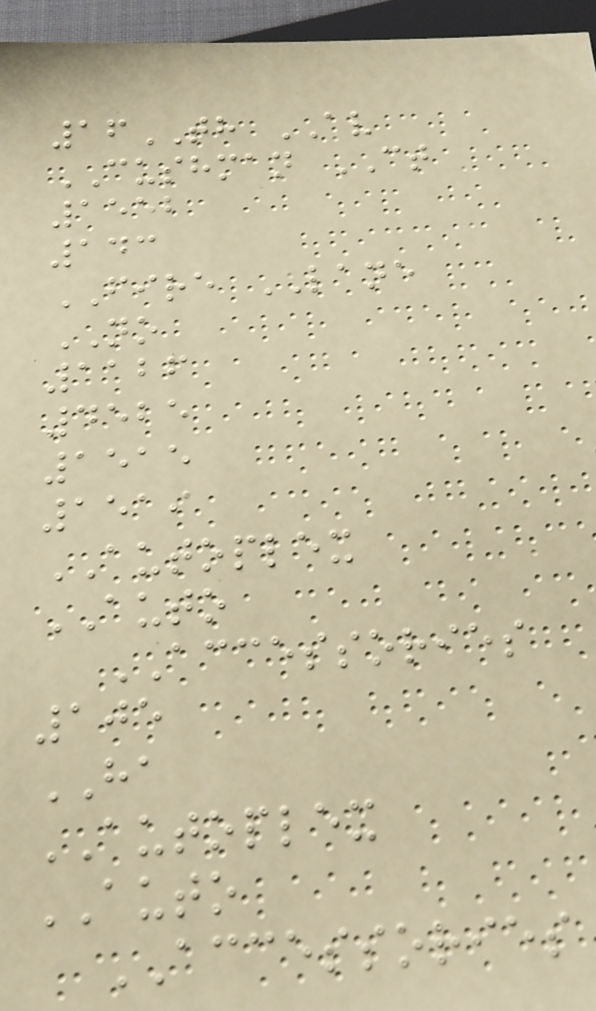16TH AV
CUSHMAN CT
1552
143
FIRE LANE
NO
1126
4525
1515
1519
AUTOPLEX
AUTO
ACCESSORIES
105
HA
AUTOPLEX
AUTO
ACCESSORIES
